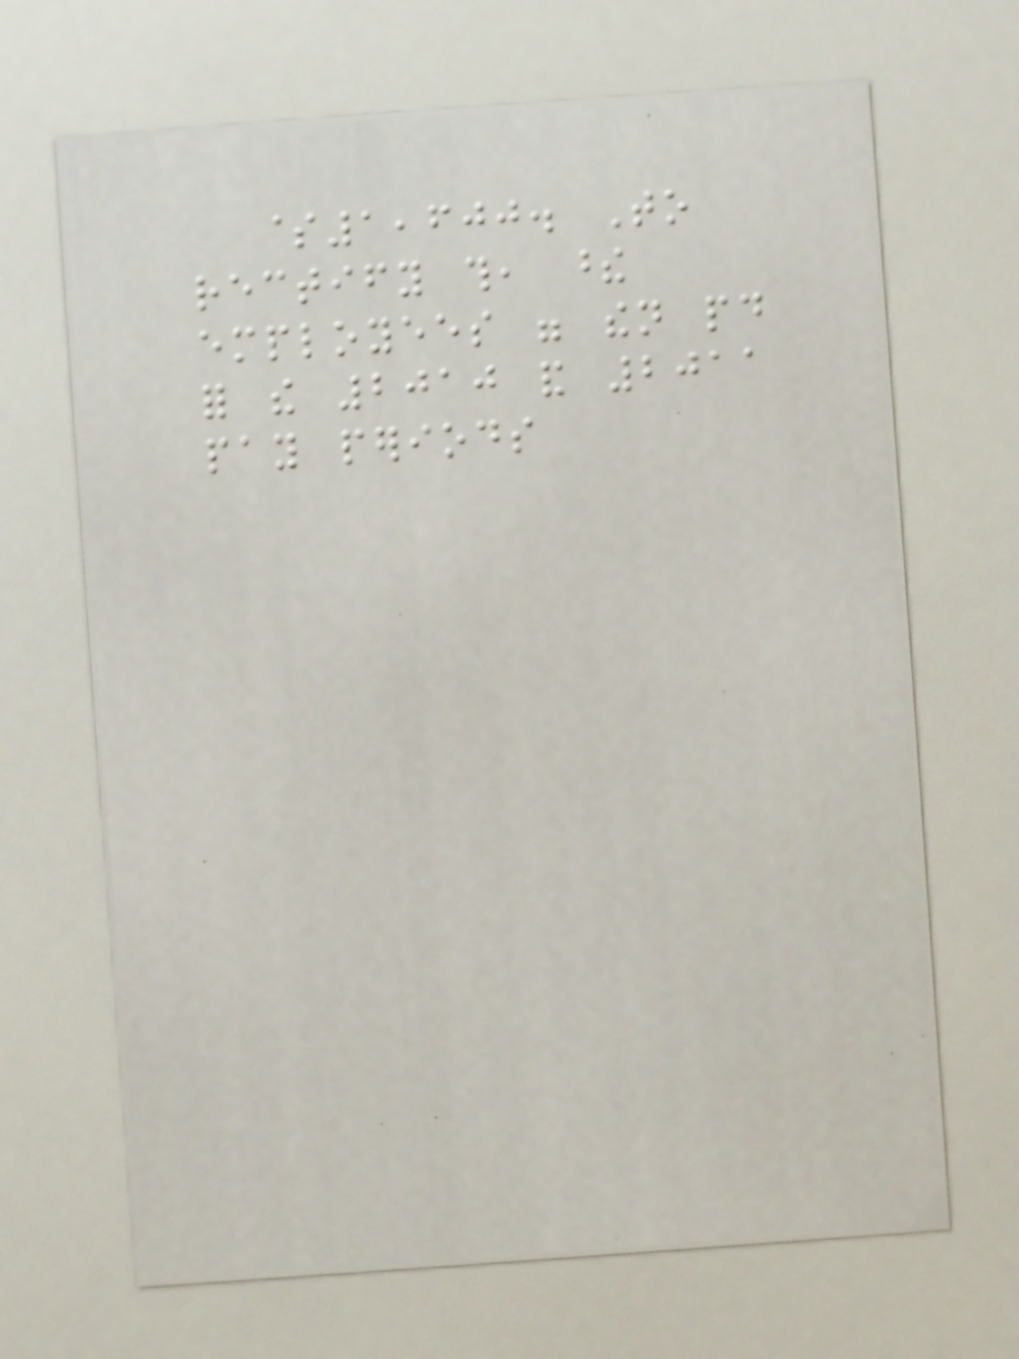$1,600. To
rectify this, these
employees were then paid
for the 2010 and 2011
pay periods
